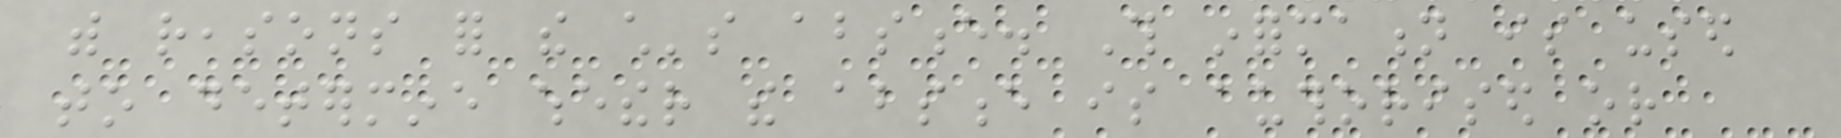with reasons for the child's absence. This information is used
to determine whether the absence is authorised or
